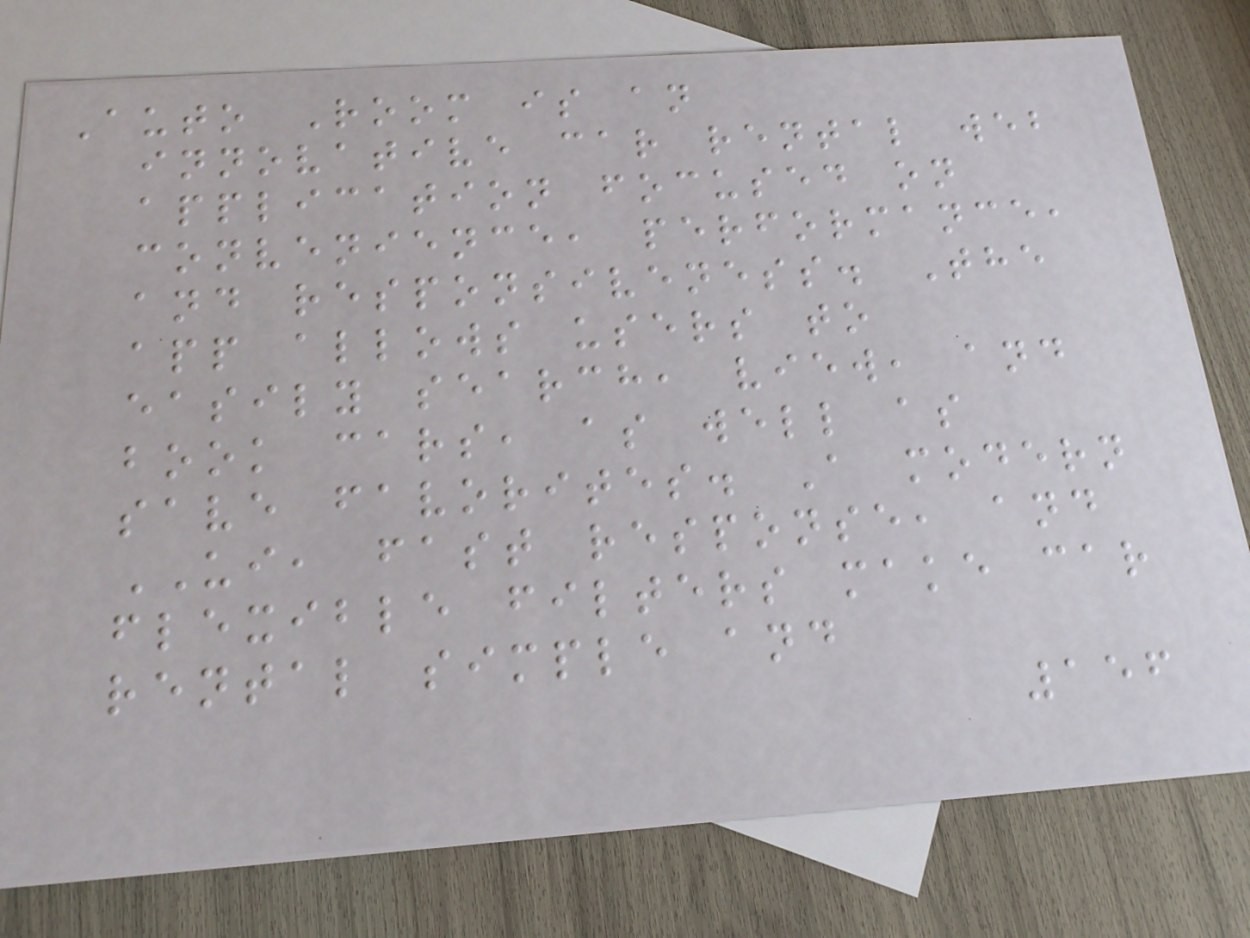Auto Room is an
innovative car rental web
application focused on
convenience, performance,
and responsiveness. The
app allows users to
easily search, view, and
book cars, as well as
save favorites. A modern
UI, fast response, and
flexible filters make car
rental simple and
156
